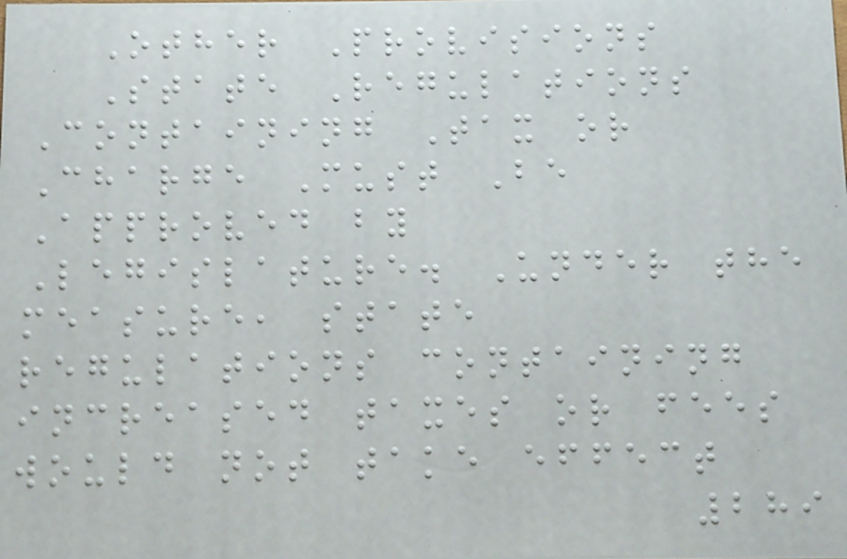Other Provisions
State Regulations
Containing Tax or
Charge Must Be
Approved by
Legislature. Under the
measure, state
regulations containing
increased taxes or fees
would not take effect
289
